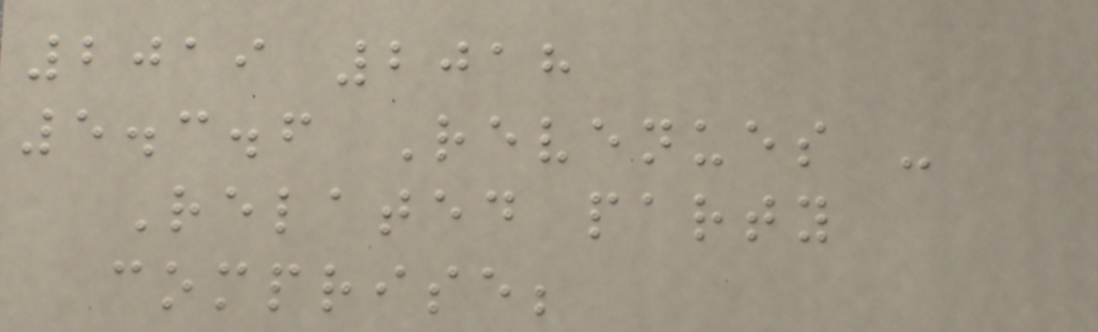2019 2018
5.3.6 Revenues -
Related party
comprise;
